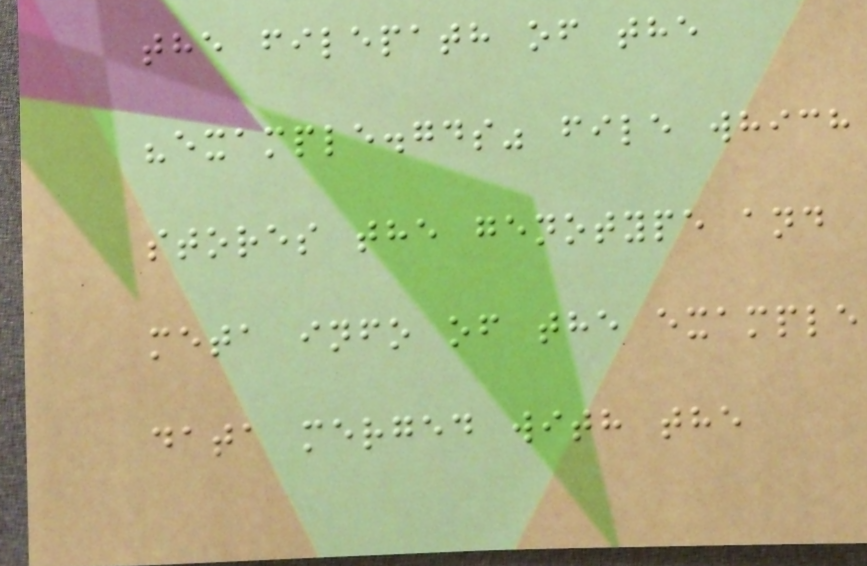the filepath of the
"example.gds" file which
stores the genotype and
meta info of the example
data merged with the
